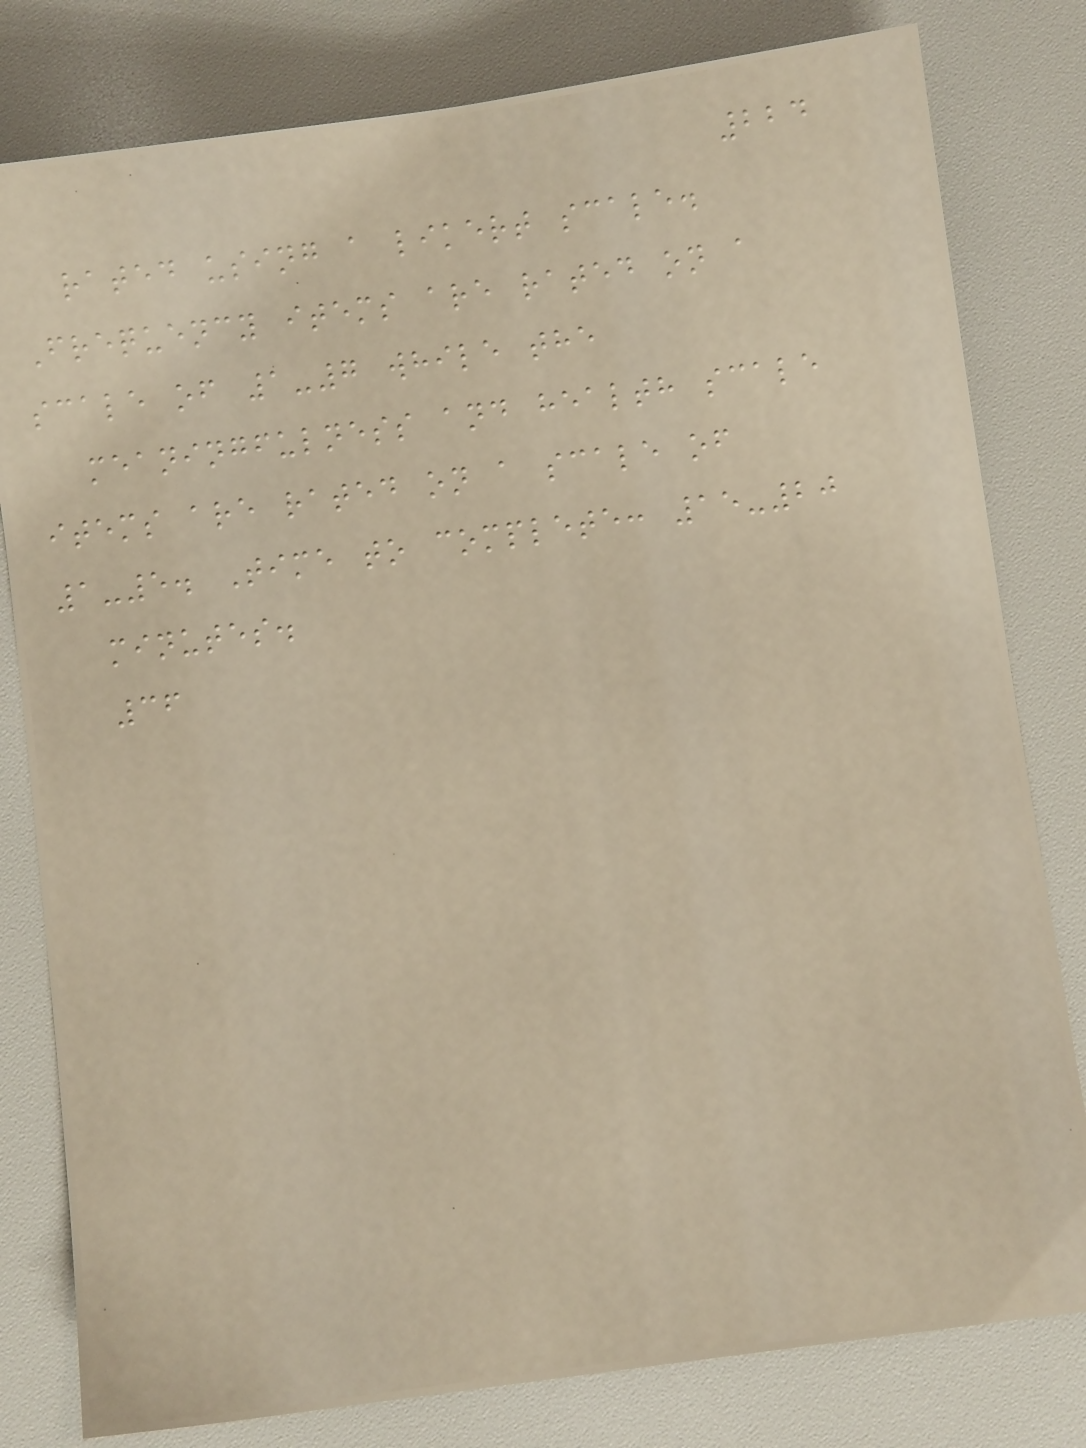224
rated using a likert scale.
Frequency items are rated on a
scale of 1-7 while the
meaningfulness and health scale
items are rated on a scale of
1-5. Time to complete: 15-20
minutes.
36
